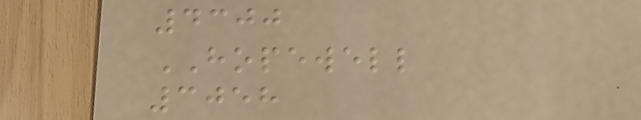4300
HOPEWELL
3058
